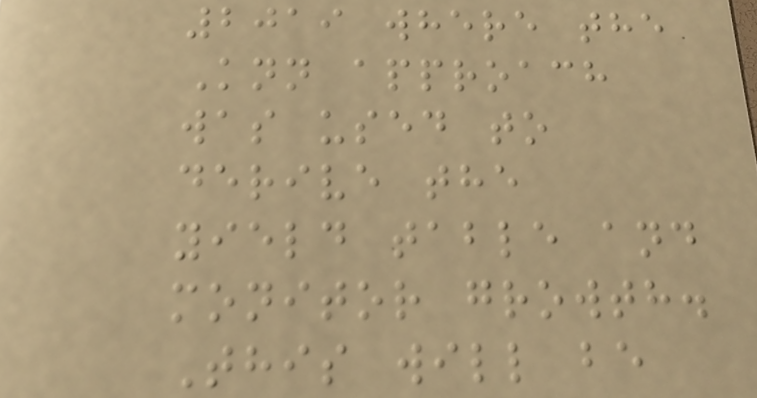2019 where the
Knn approach
was used to
derive the
yield table and
monitor growth.
This will be
